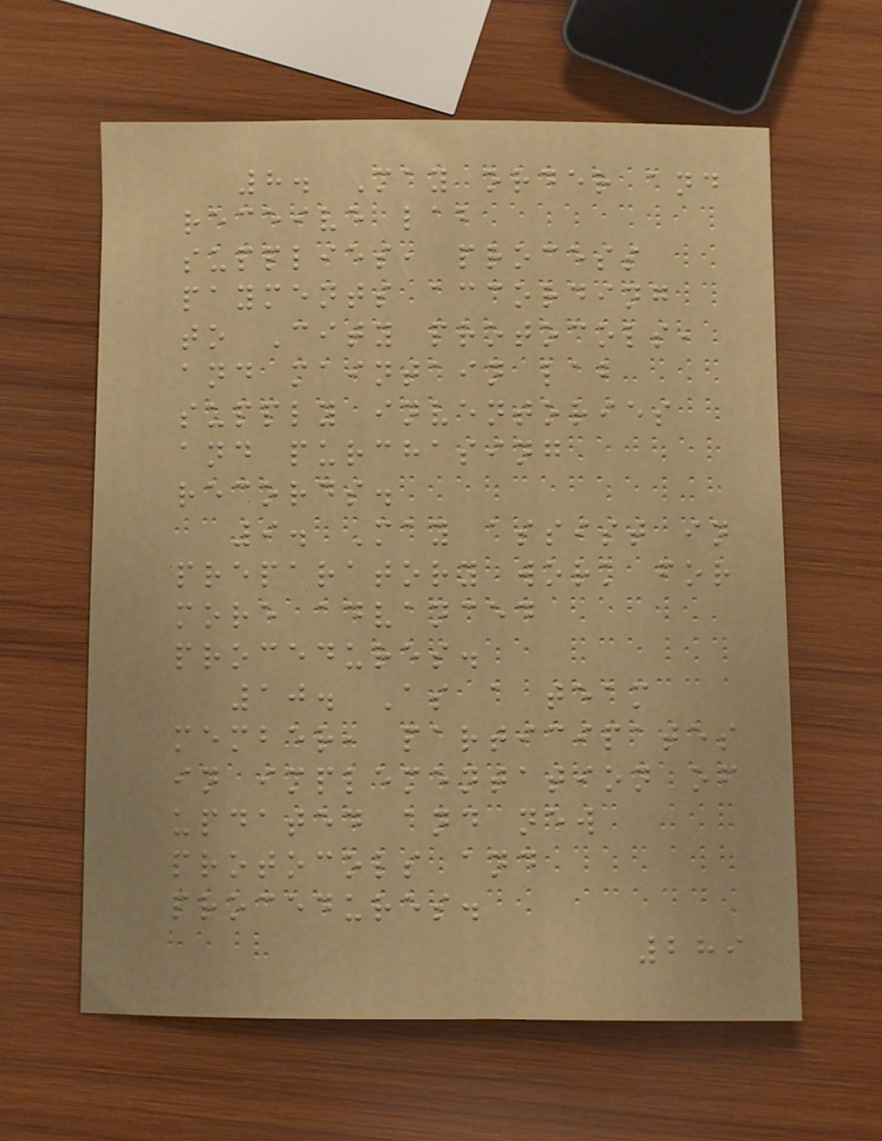8. May order and
receive lab
supplies, process
payments according
to City protocols,
and maintain lab
supply inventories
and purchasing
records.
9. May assist in
preparatory work for
more advanced
procedures.
10. As a team
member, participates
in implementation of
updated and new
protocols and
procedures.
289
